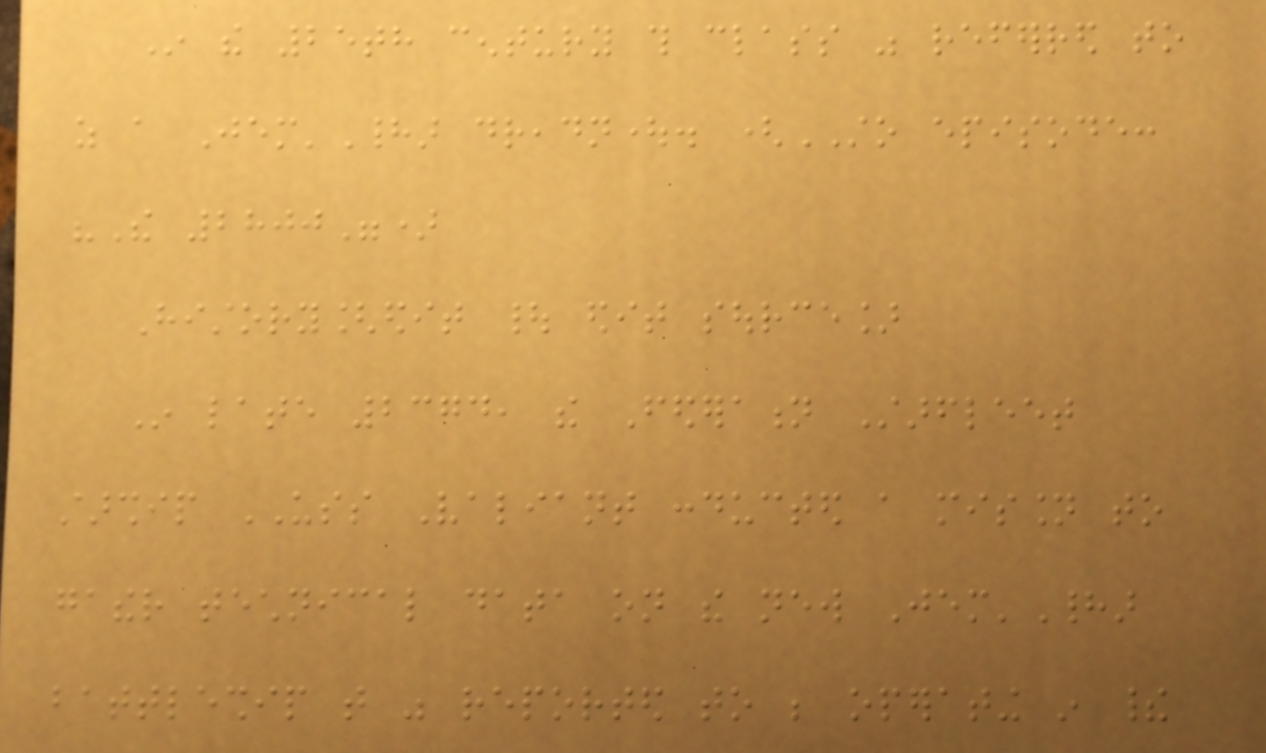In the 25th century this class was referred to
as a Jem'Hadar dreadnought. (STO episode:
"The 2800")
History[edit | edit source]
In late 2374, the Federation Starfleet
starship USS Valiant conducted a mission to
gather technical data on the new Jem'Hadar
battleship that was reported to be operating in their
